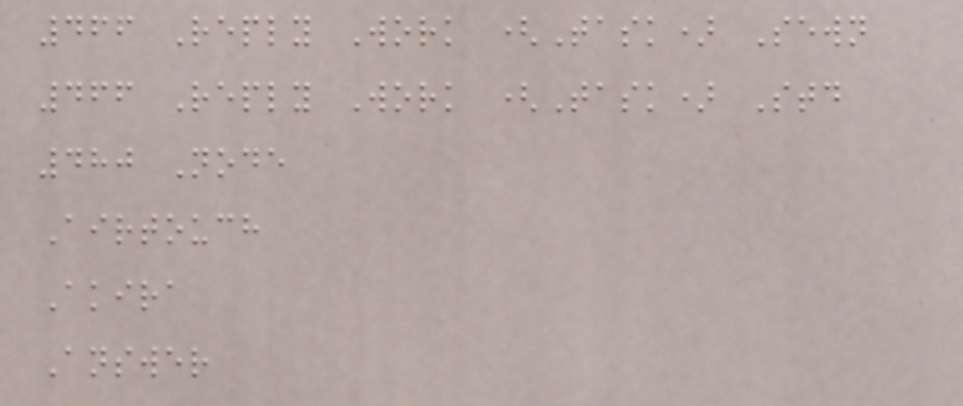466 Reply Work (Task) Sewn
466 Reply Work (Task) Std
480 Node
Airtouch
Akira
Answer
